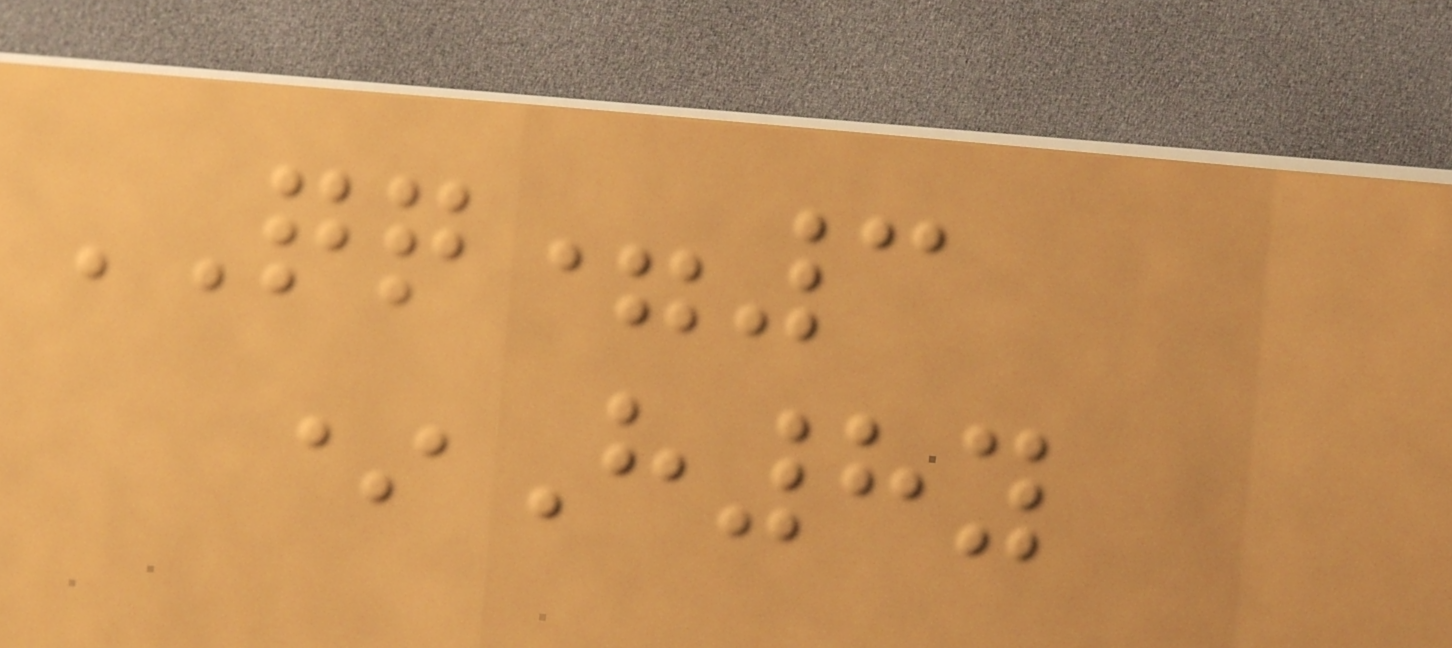QQ=3
*H8y
